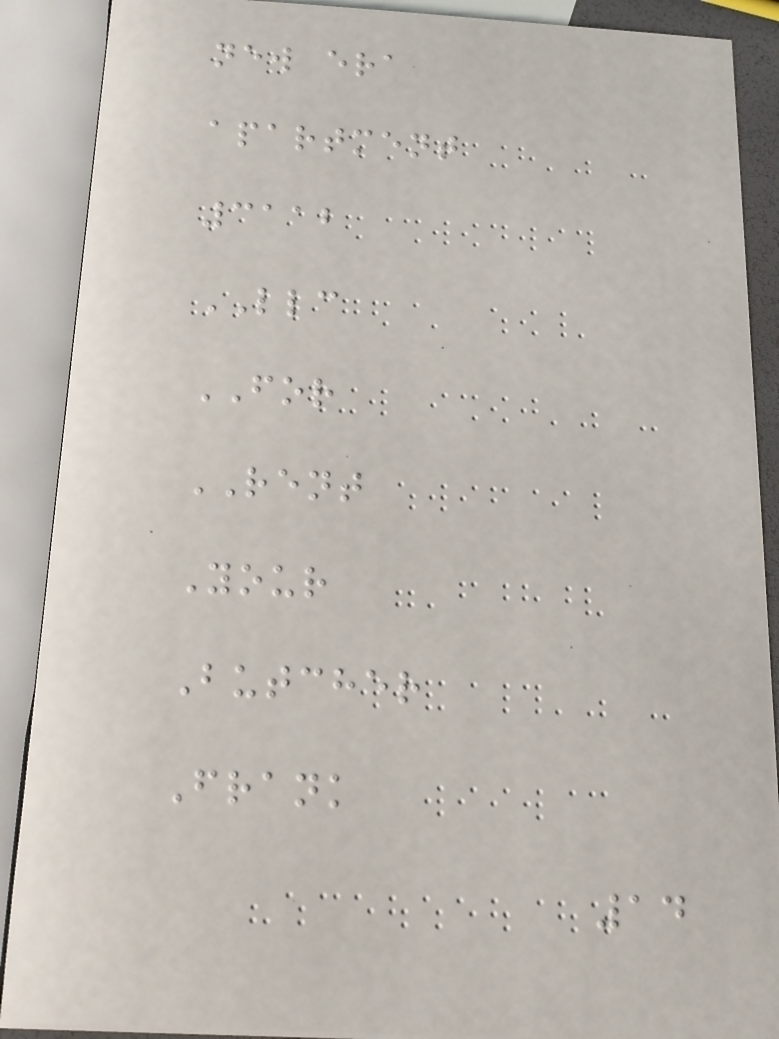new era
apartment
3112
LLC
FOR
RENT
Your
Butcher
Frank
14
